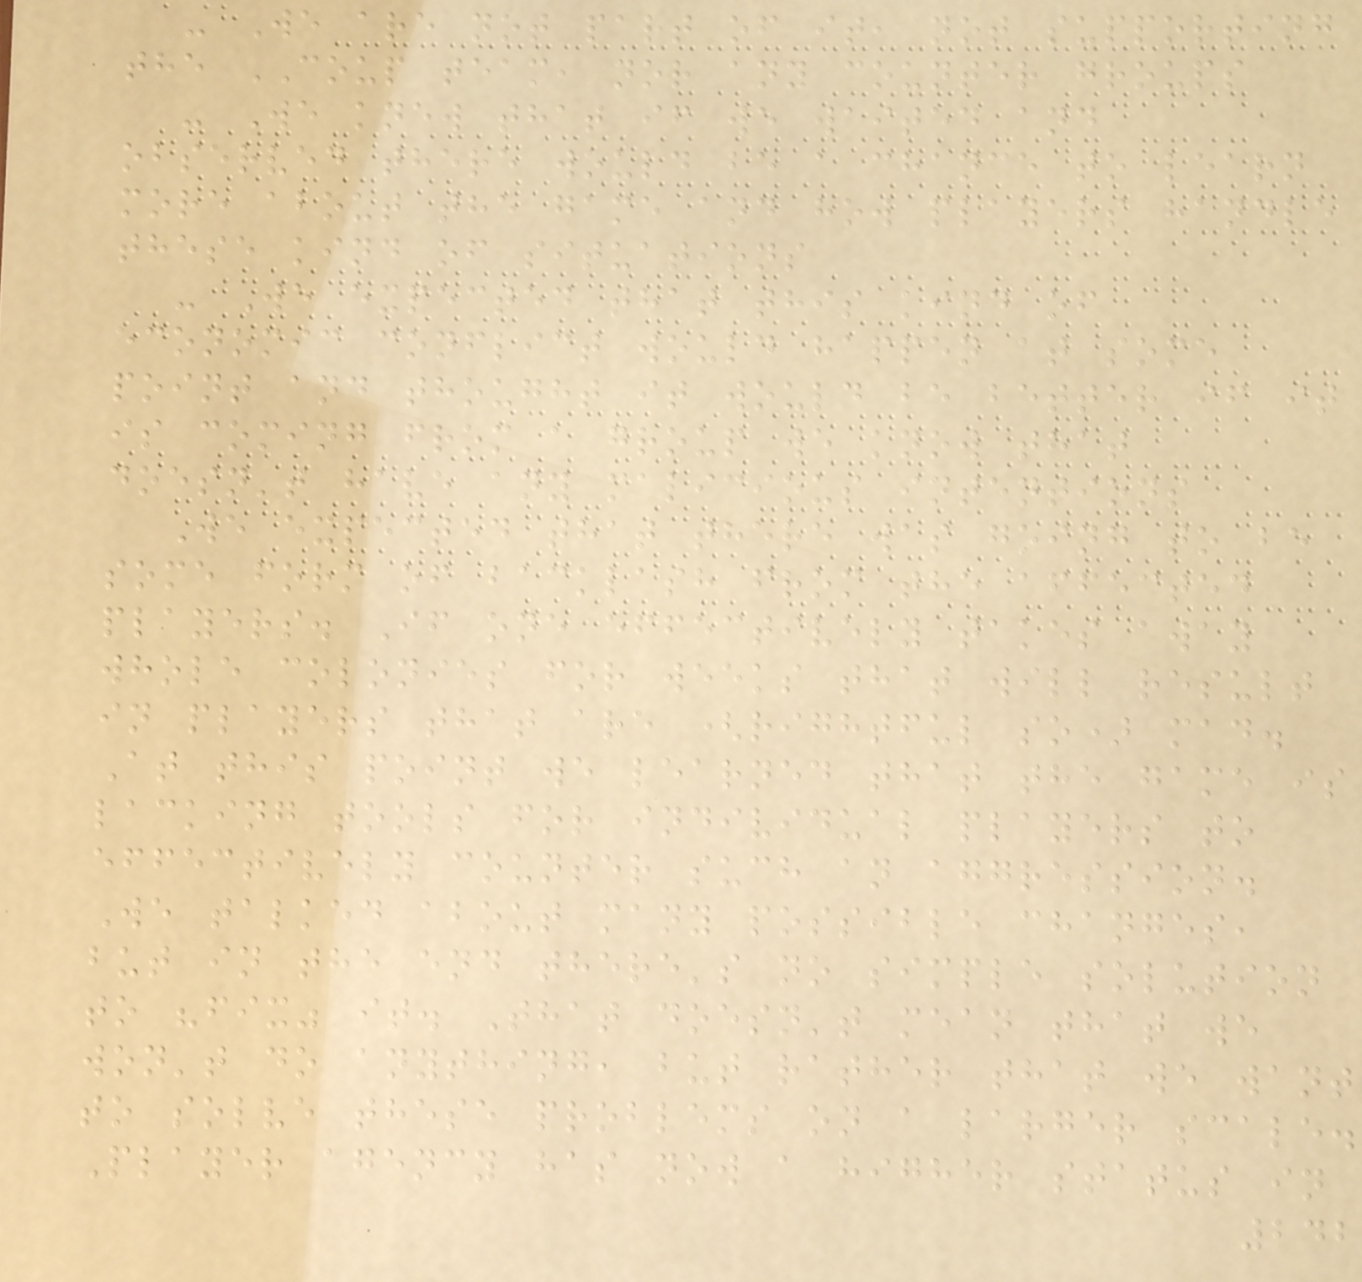- We are not part of it, not supporting
the COUP team, nor any counter groups
- We knew that if we waited and
observed there would be a chance to learn
more about the game and how players handle
these kind of situations
- We expected that this kind of
economic conflict would happen at some
point and thought it would be better if it
is coming from a group we know that
doesn't have any malicious intentions
We expected that there was going to be
some form of backlash from the affected
players. If one effectively takes away
whole colonies for weeks that will result
in players that are (rightful so) mad.
At this point we learned that the game is
lacking tools for individual players to
effectively counter such an aggression.
We talked about many possible changes,
but in the end there's no simple solution
to "fix" it. That doesn't mean that we
won't do anything, but rather that we want
to solve these problems on a larger scale.
Player agency has now a higher status in
242
